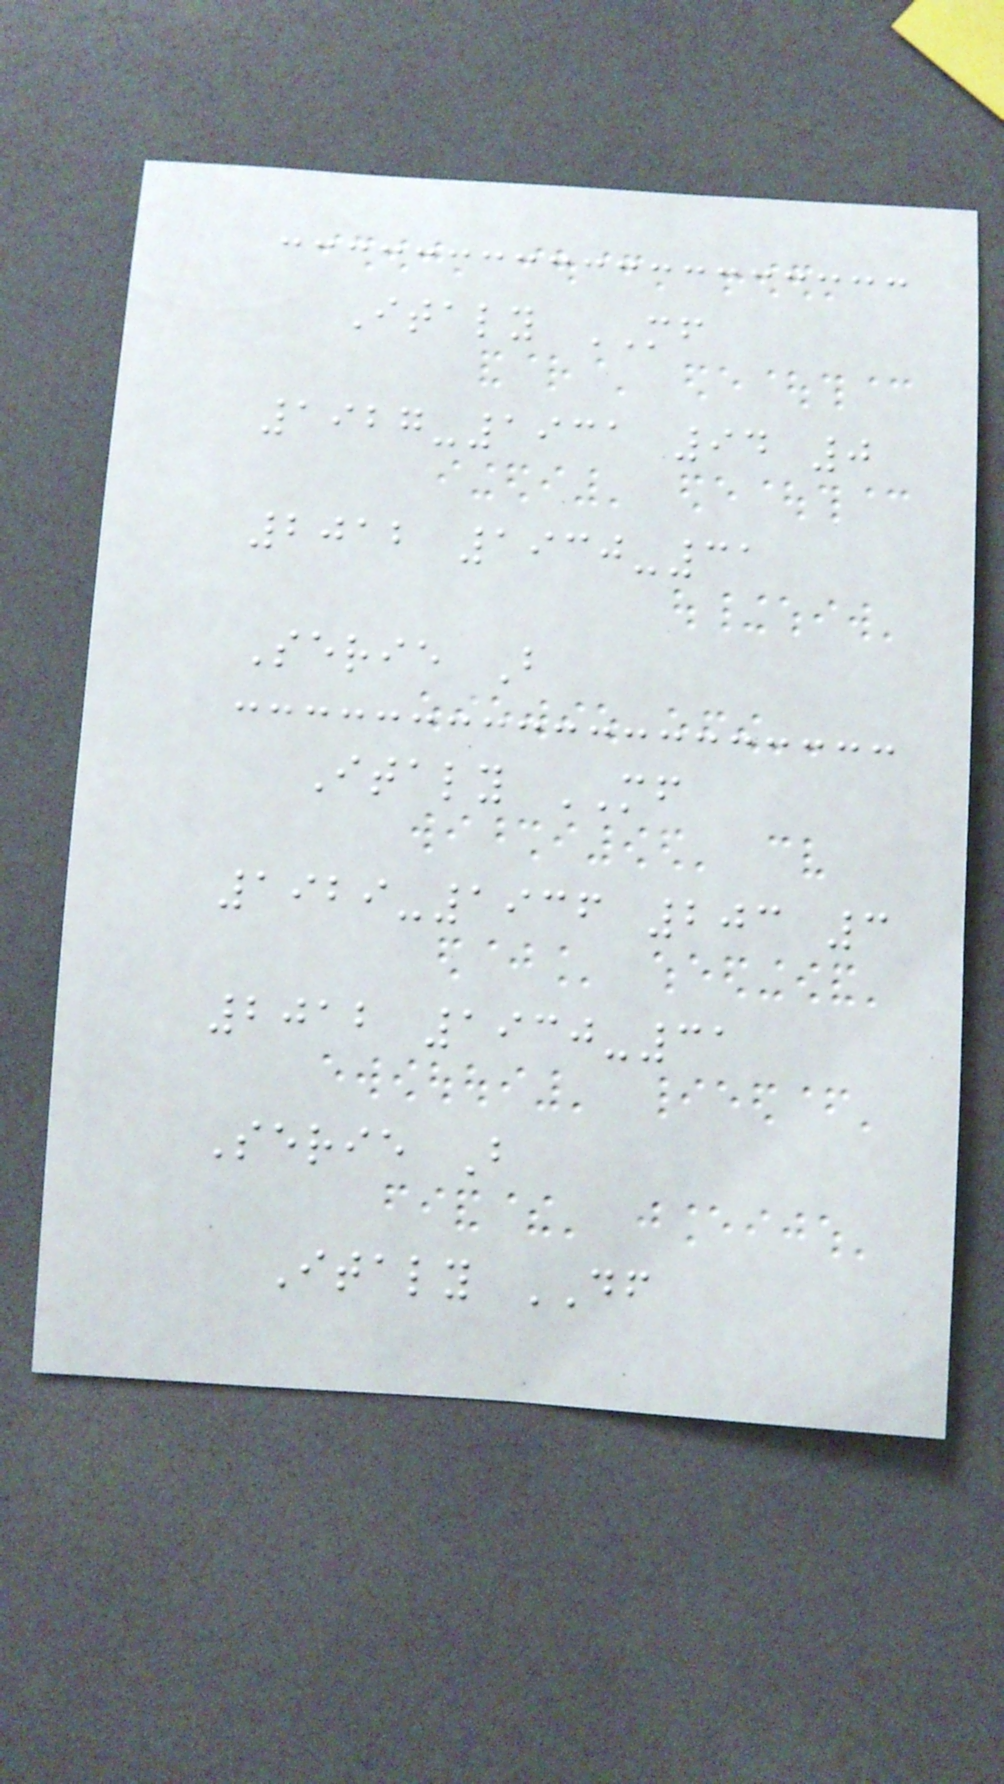Italy MF
1927-1931 94 0
2012 1930-31
Serie B
Italy MF
1929-1936 203 3
2012 1930-31
Serie B
Italy DF
